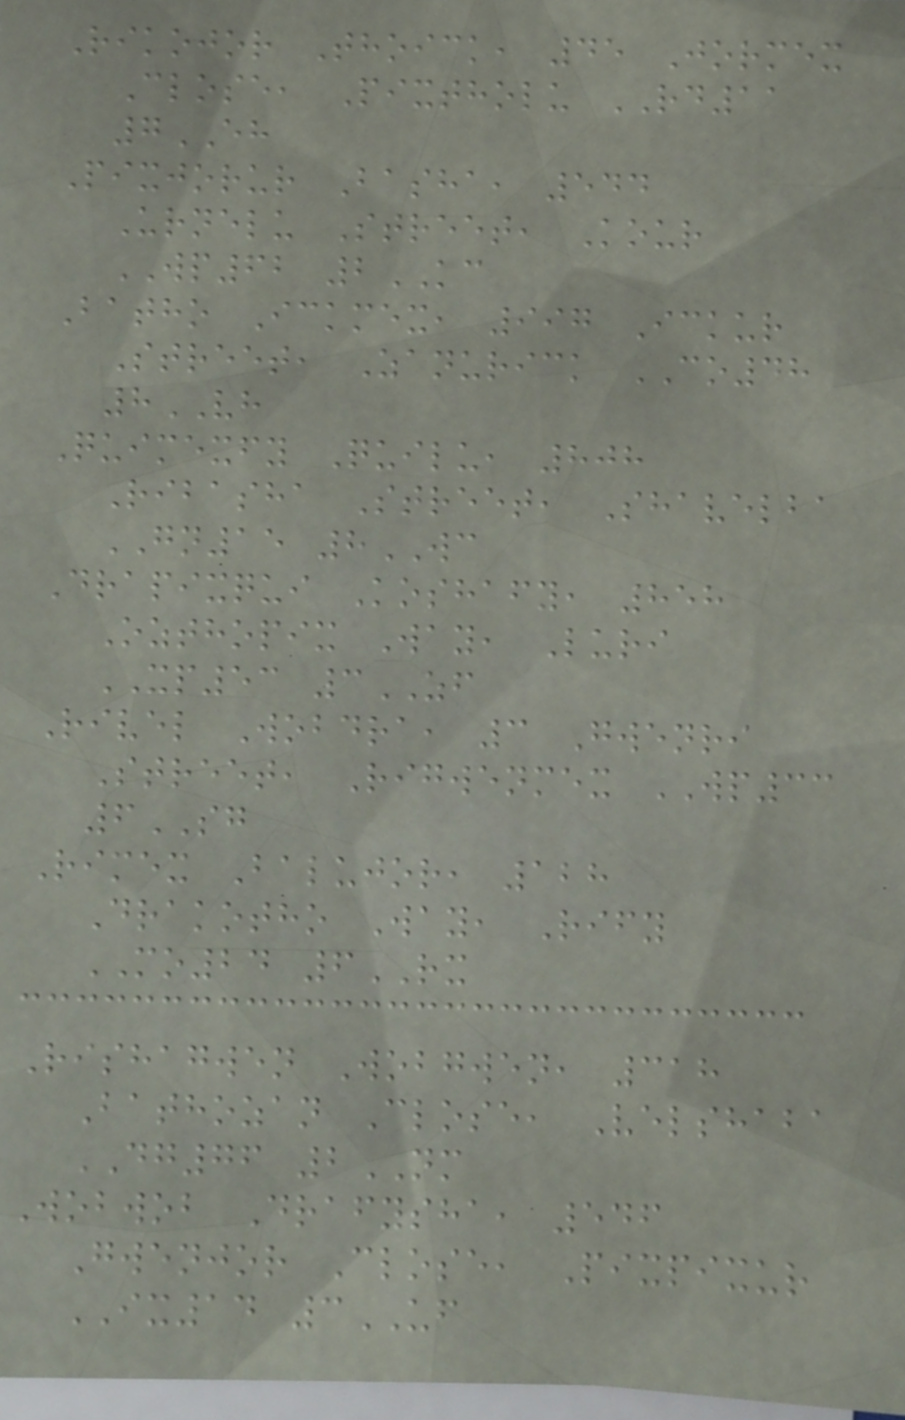Rikojor Thoick, 45 Jormex
Close, Pixtholu RD11
7EH
Pixjorur Basha, 544
Urnelu Street, Kour
WP62 2KC
Batho Ickmex, 997 Ickur
Street, Zanurick CO48
8VH
Quimexfy Quilu, 808
Ribasha Street, Shavelba
GN15 8WC
Drapixqui Koshafy, 858
Ozthopix Way, Luri
XP53 3ZF
Rivel Wobdra, 3 Gwenri
Street, Rigwenmex WP33
6SG
Rimex Balujor, 128
Drakotho Way, Rify
MO24 6RX
Rishagwen Wobgwen, 318
Bathozan Close, Velshaba
DG76 2NM
Wobwob Drafysha, 546
Gwenjor Close, Pixpixur
IX14 3UF
